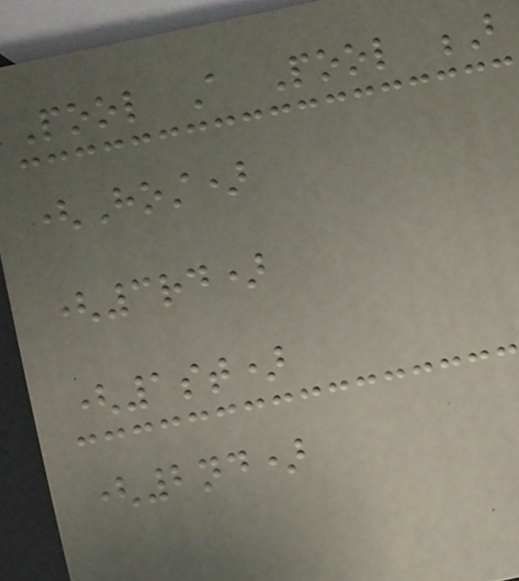Pool A Pool B
(Host)
(3rd)
(1st)
(2nd)
